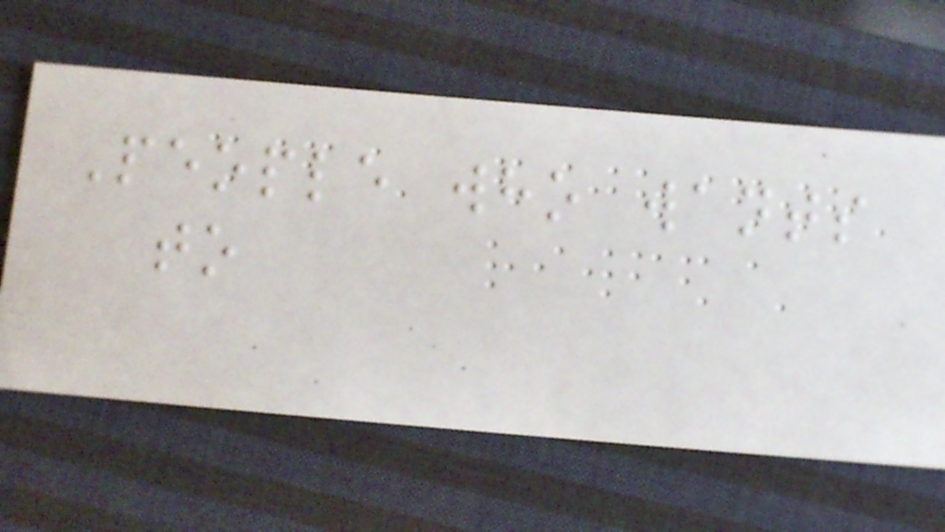People who wants
to
